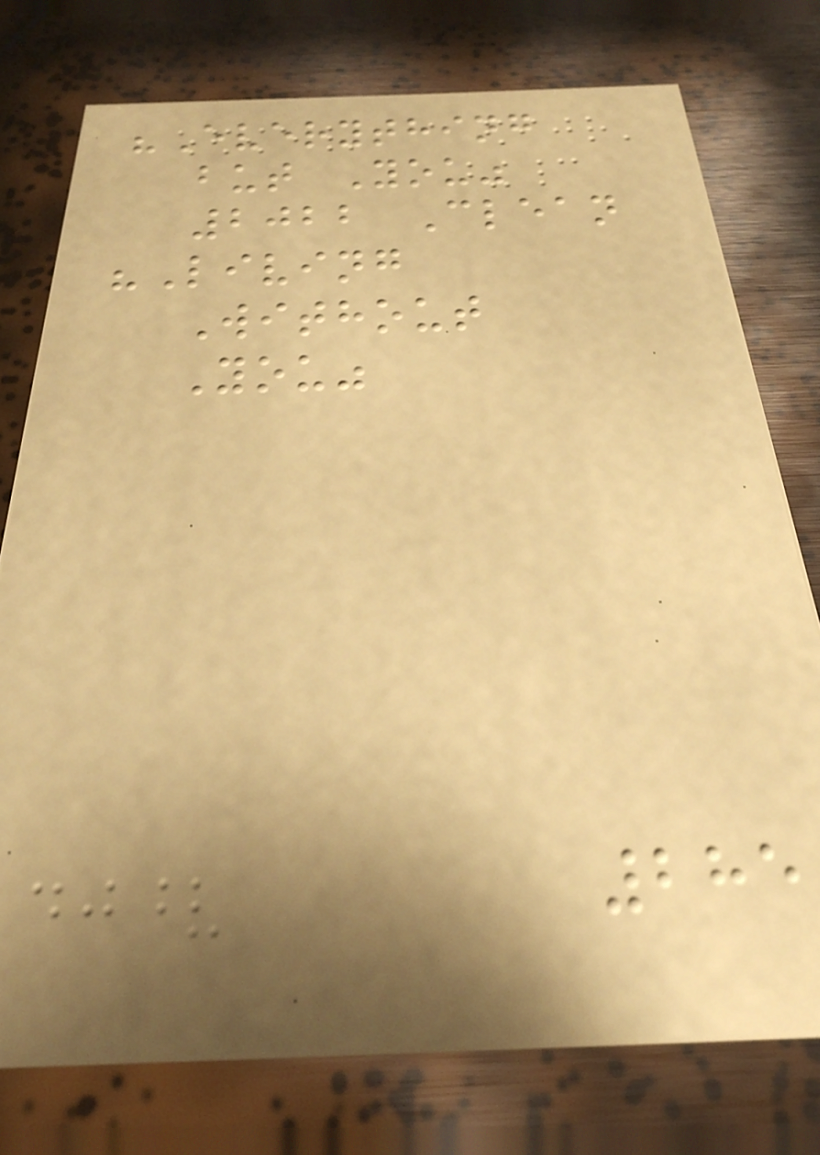"Everything
but You"
2022 Clean
"Living
Without
You"
285
